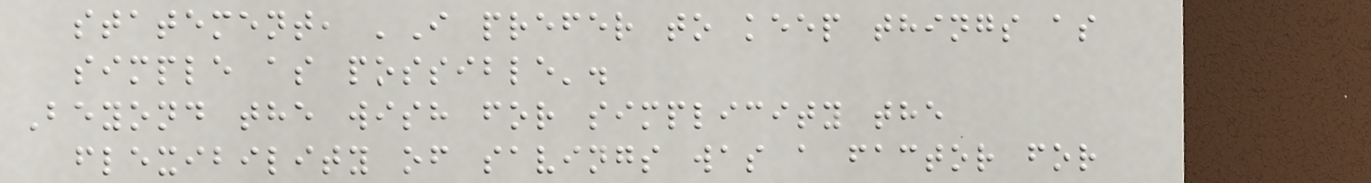statement, 'I prefer to keep things as
simple as possible'.
Beyond the wish for simplicity the
flexibility of savings was a factor for
